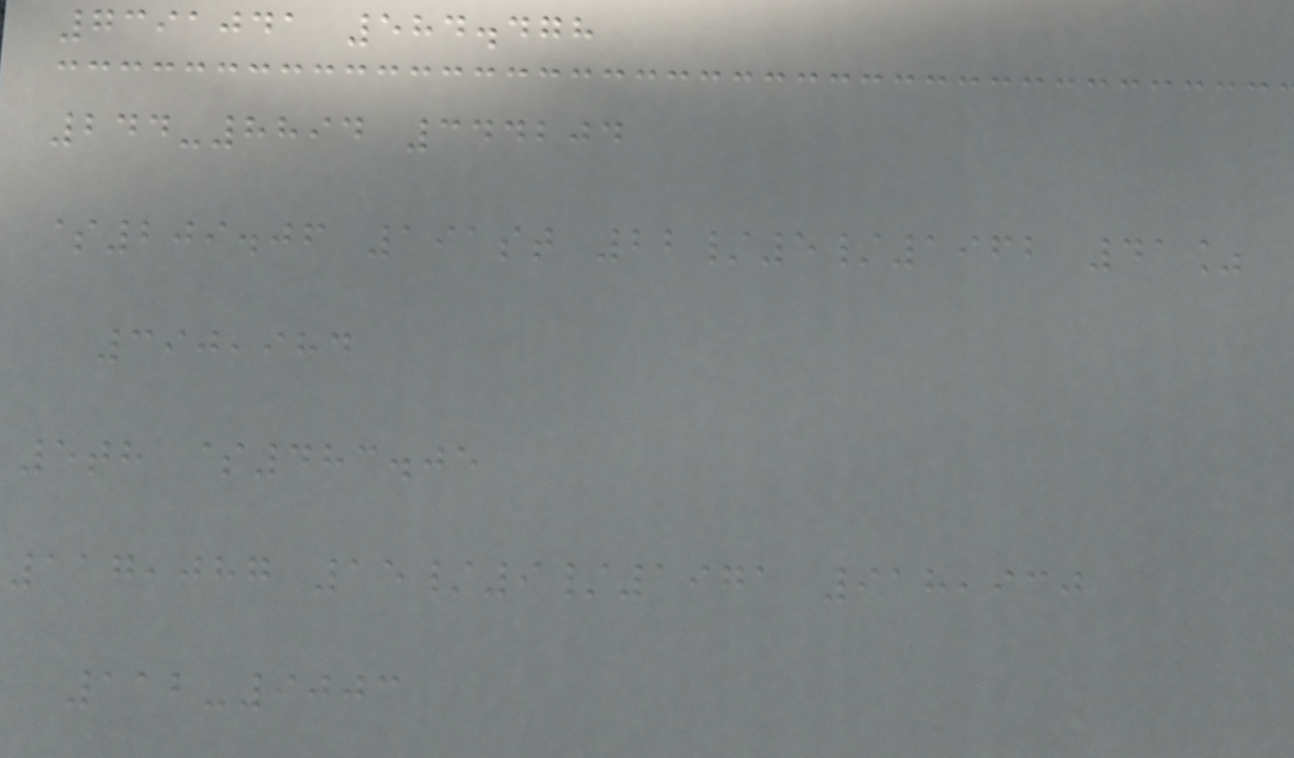7391041 584.478
244-8894 344204
$209.06 191st 22/5/1962 41%
390,984
5th $483.05
117,087 15/9/1971 918,930
112-9003
